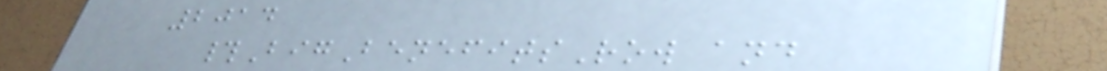2014
#BigBenefitsRow and
